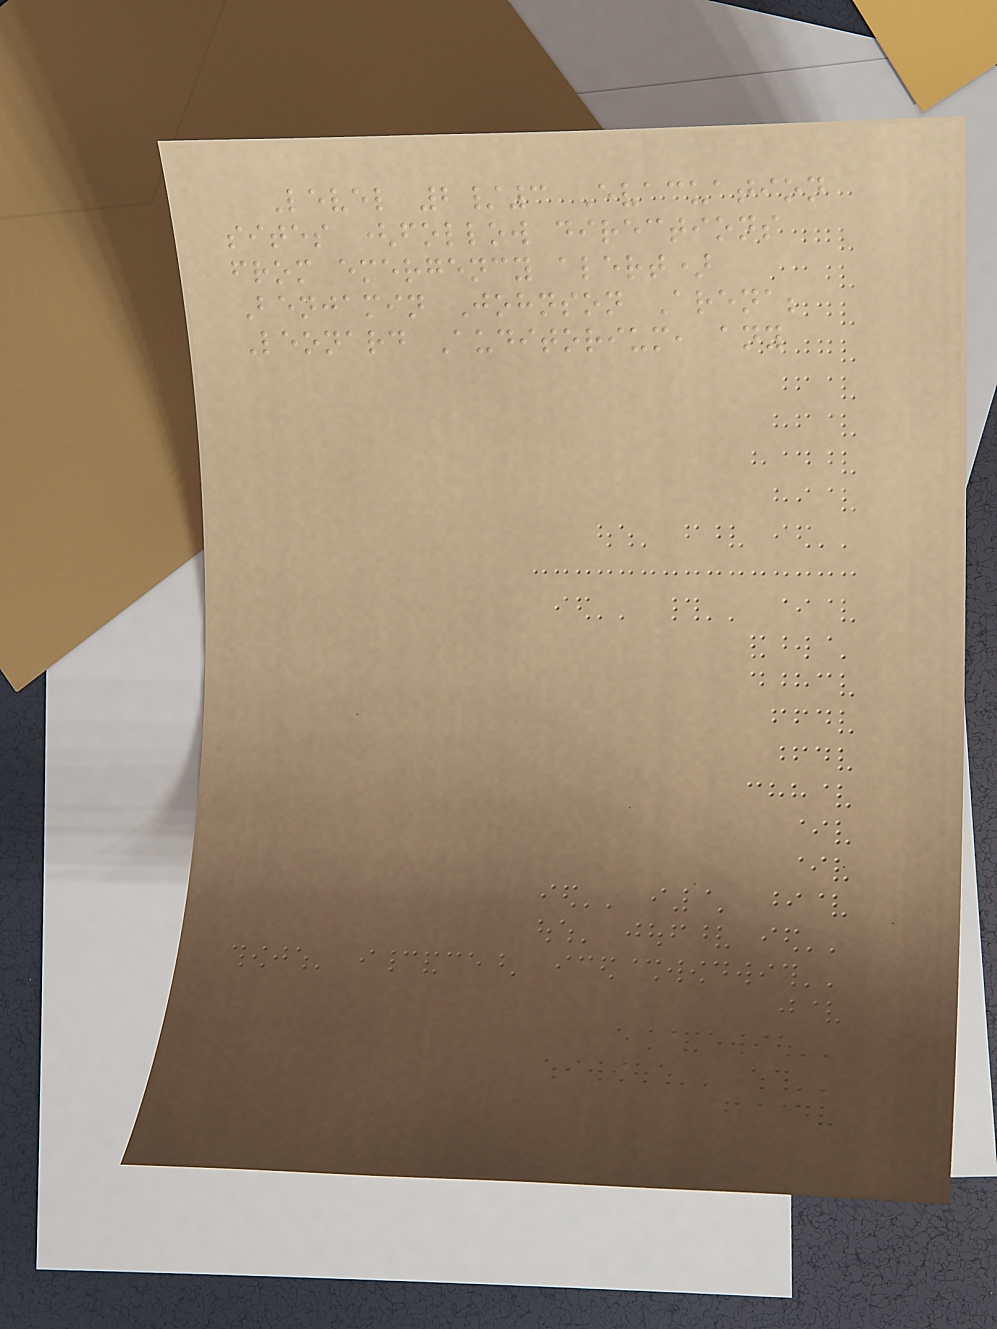Level 2/3 Evacuation
sites (follow directions
from emergency alert)
Benjamin Johnson Arena;
Leonard Auditorium, any
